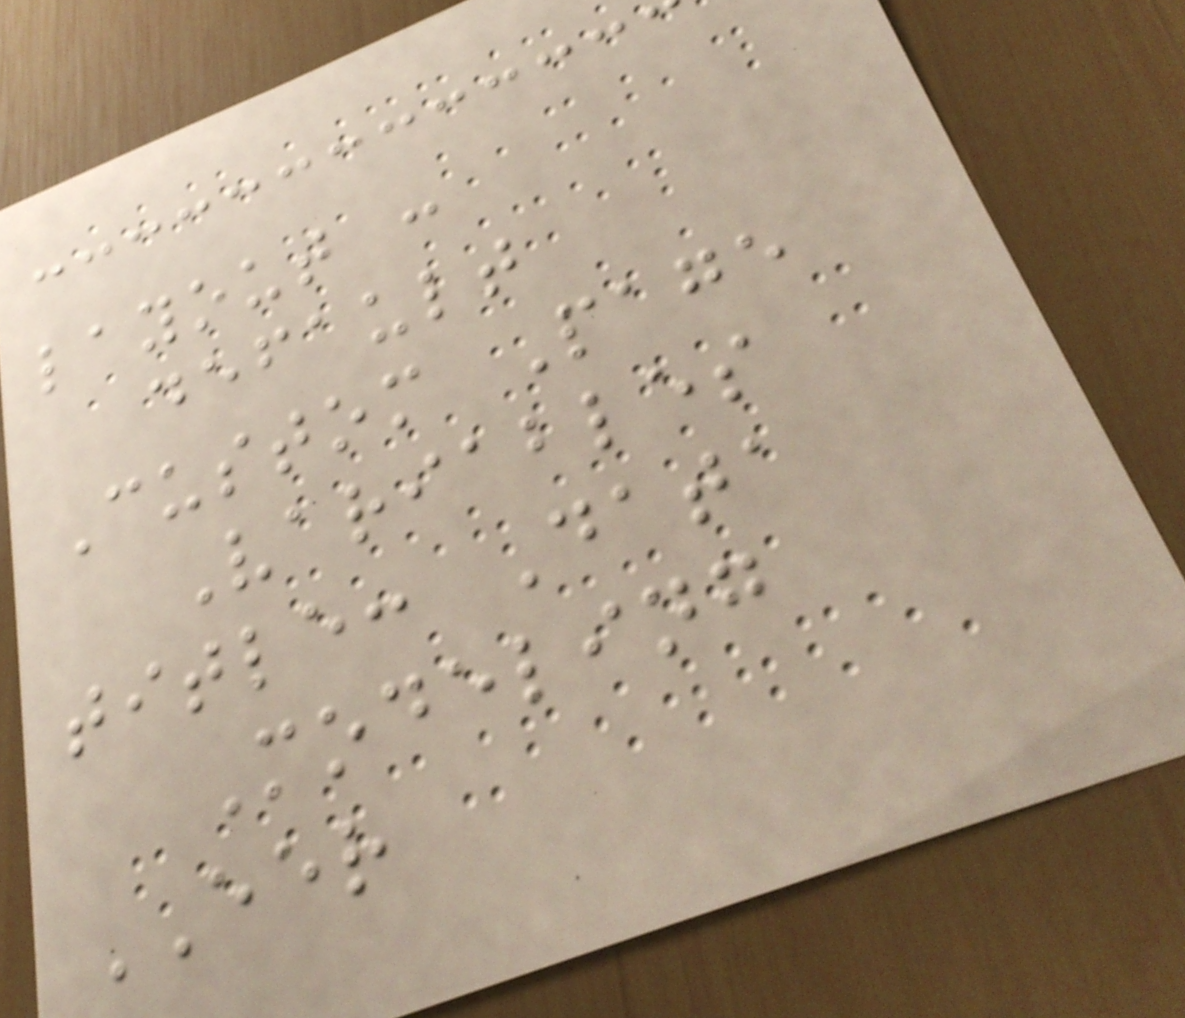layout :
default
Custom Page
Variables
title: Data
Modeling
EER
